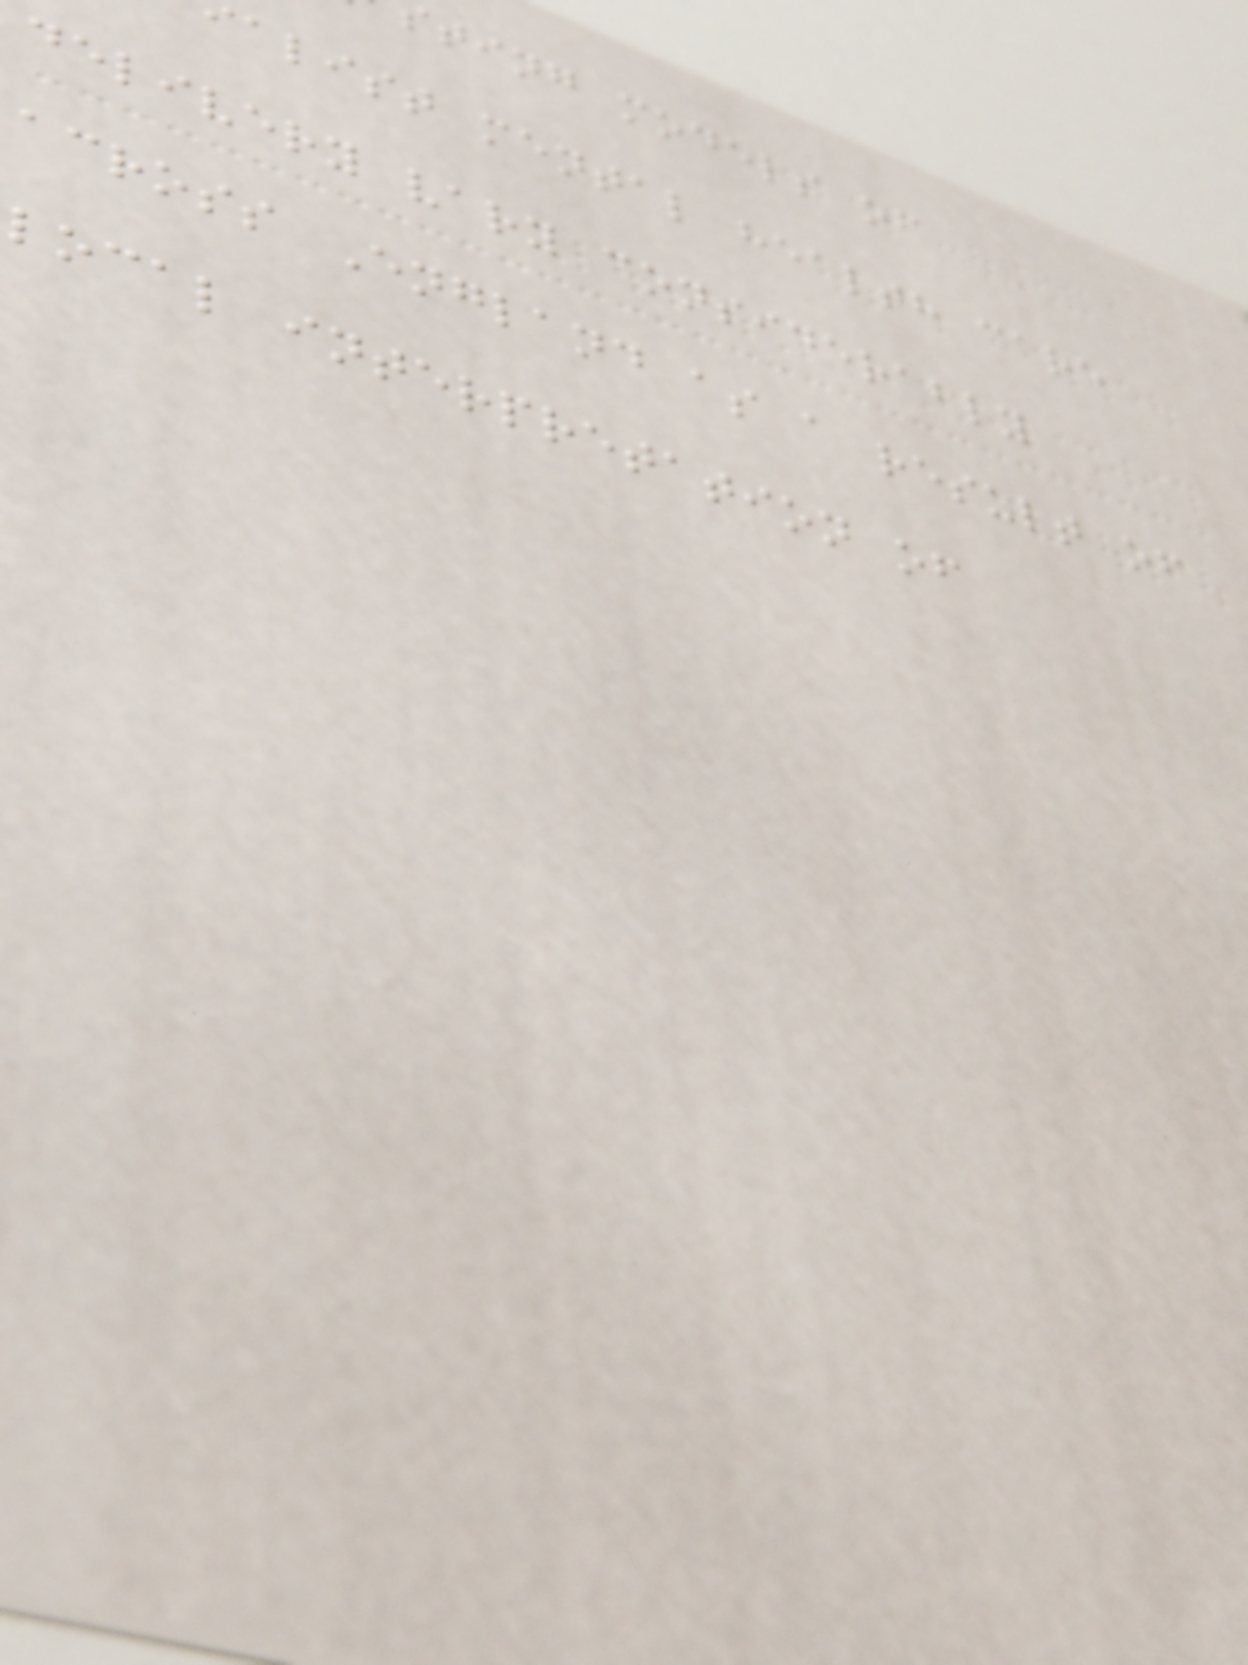ting models of
alist mental health care
delivery vary considerably
across England as a result of
local interpretation of
